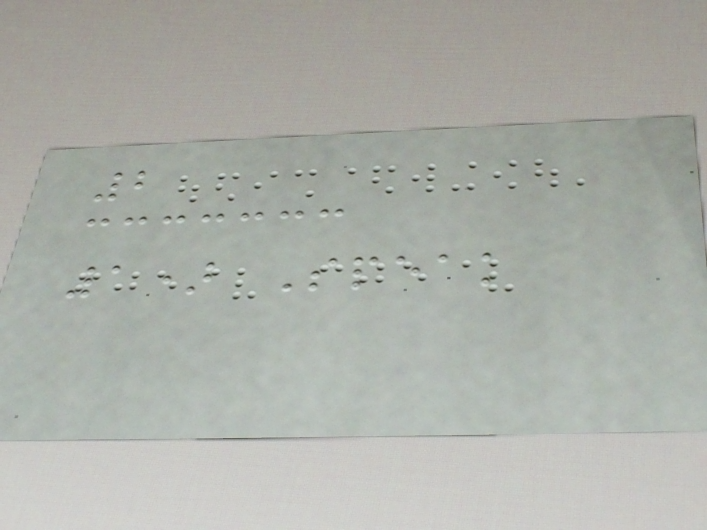2
1) Speak
